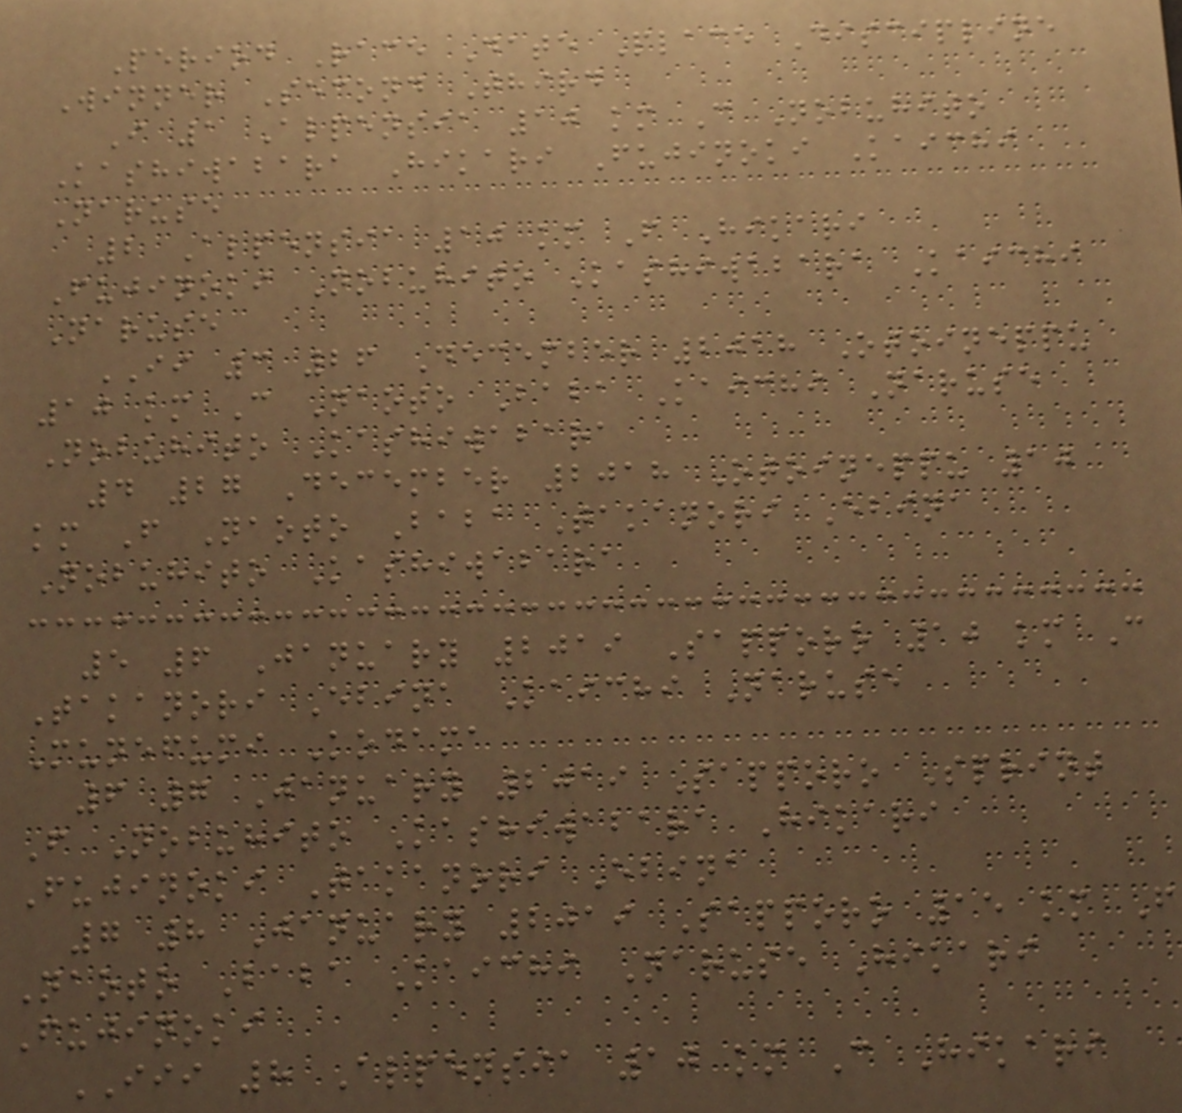Period Race Date Place Discipline
Winner Second Third
I 1 Alpensia 10 km C Nobuhito
Kashiwabara Hikari Fujinoki Kaichi
Naruse
2 Alpensia 10 km F Hikari
Fujinoki Nobuhito Kashiwabara Kaichi
Naruse
II 3 26 December 2018 Otoineppu
10 km C Naoto Baba Kaichi Naruse
Nobuhito Kashiwabara
4 27 December 2018 Otoineppu 10
km F Naoto Baba Takanori Ebina
Nobuhito Kashiwabara
5 6 January 2019 Sapporo 10 km C
Takanori Ebina Kaichi Naruse
Munefumi Kodama
6 7 January 2019 Sapporo Sprint
F Nobuhito Kashiwabara Hikari
Fujinoki Takanori Ebina
7 8 January 2019 Sapporo 15 km F
Naoto Baba Kaichi Naruse Hikari
Fujinoki
III 8 Alpensia 10 km C Hikari
